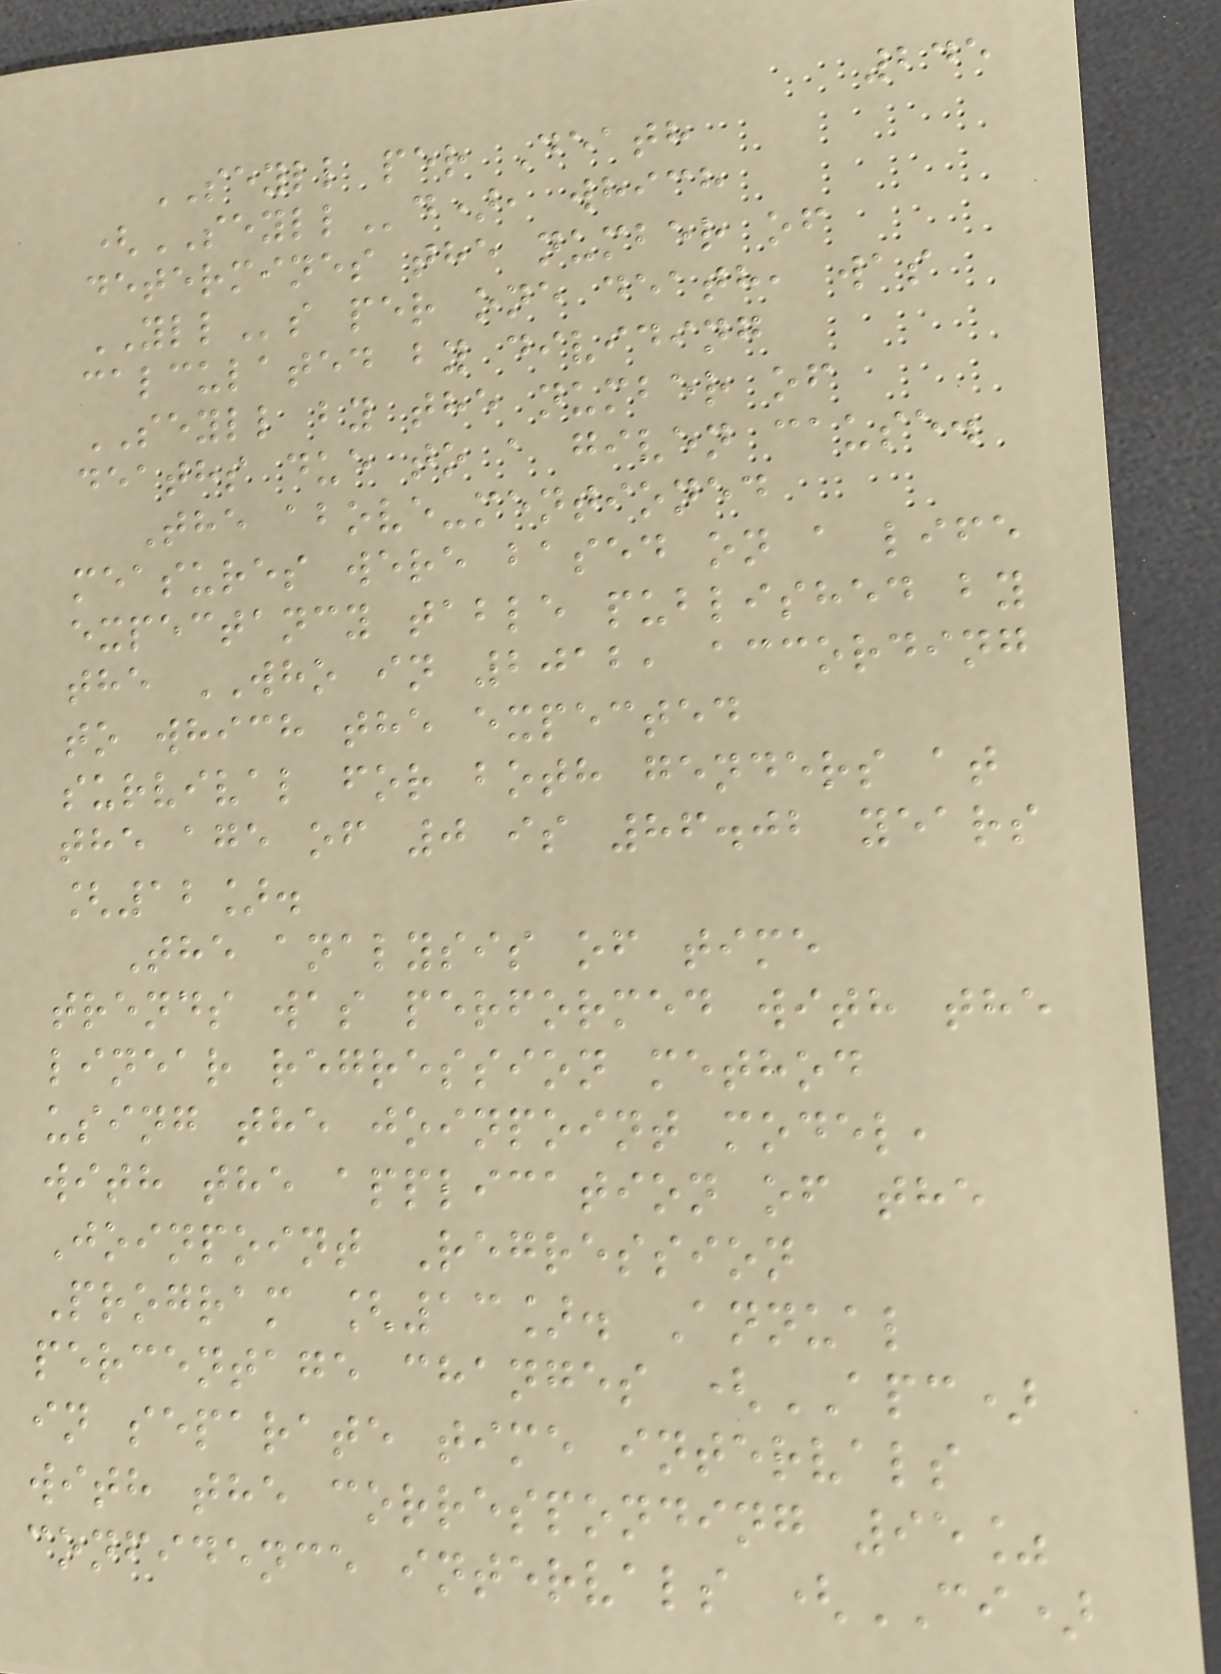245
SEYLL per Death
(SEYLLd), which
determines the number of
YLLs per one death, was
calculated by dividing
SEYLL by the number of
deaths due to a given cause.
The above-mentioned
measures were based on a life
expectancy table published by
the WHO in 2012, according
to which the expected
survival for both genders at
the age of 0 is 86.02 years
[12].
The analysis of time
trends was performed with the
linear regression method
using the joinpoint model,
with the application of the
Joinpoint Regression
Program [13]. Annual
percentage changes (APC)
in separate time intervals
with the corresponding 95%
confidence intervals (CI)
